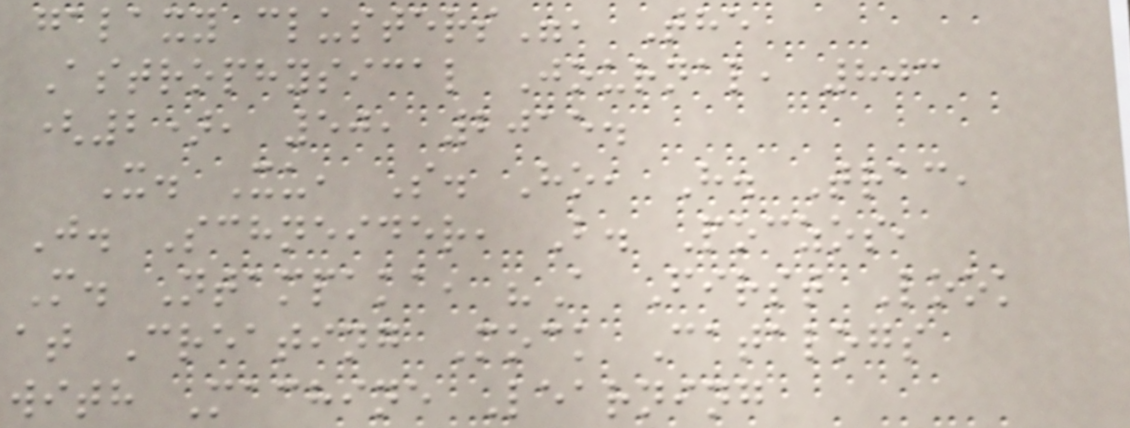galaxy clusters", The
Astrophysical Journal, 803
(2), 50, 2015.
X. Xu, S. Ho, H. Trac,
J. Schneider, B. Poczos,
M. Ntampaka, "A First Look
at Creating Mock Catalogs
with Machine Learning
